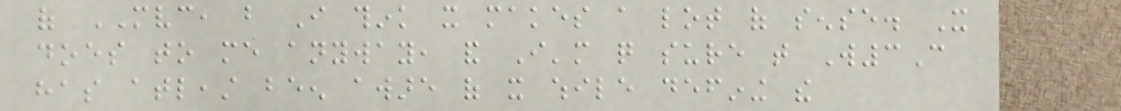of MVC, but I think it makes a lot of sense. It
does to me anyway, and I'm quite sure that W3C
has atleast been aware of it while defining the
